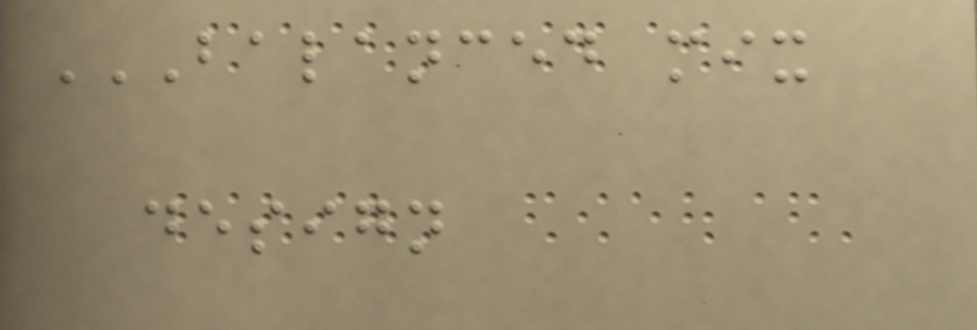BALANCED MIX
DESIGN
